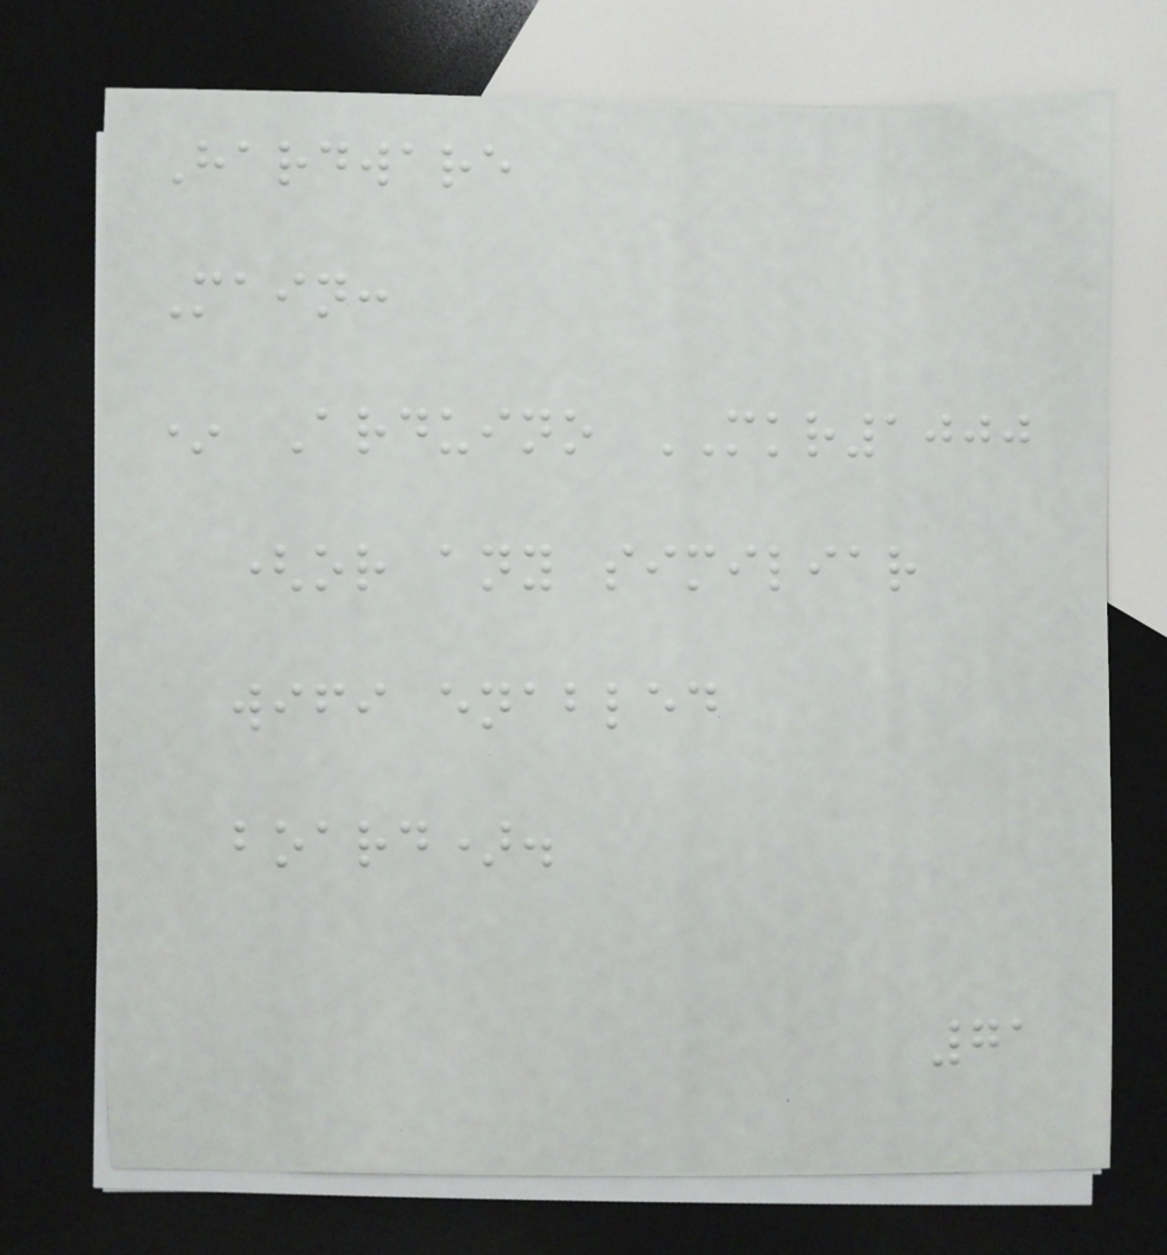Hardware
Main:
* Arduino MKR1000
(or any similiar
wifi enabled
board).
71
